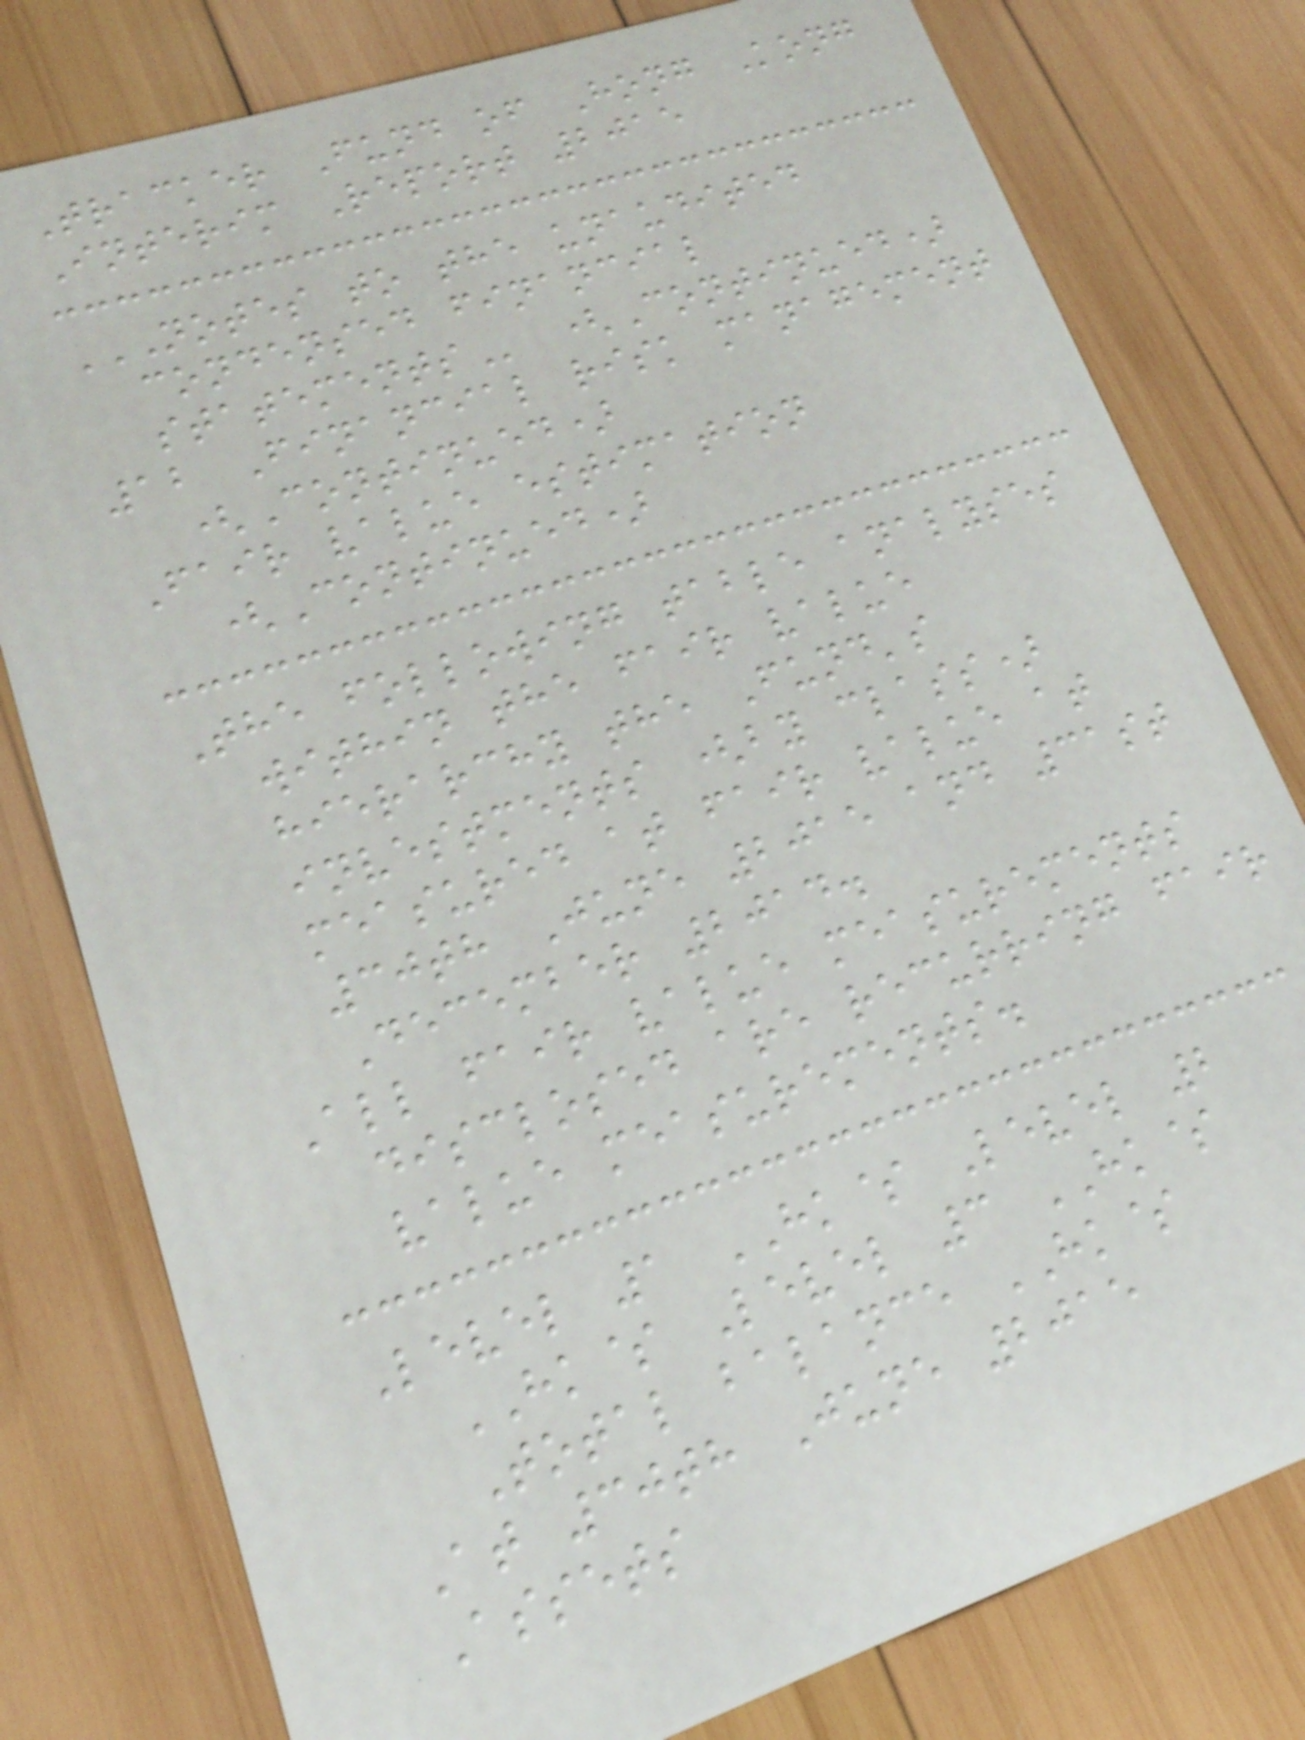Tracker Fund of Hong Kong
Interim Report 2015
NOTES TO THE UNAUDITED
CONDENSED FINANCIAL
STATEMENTS (Continued)
12 Financial risk management
(Continued)
Fair value estimation
(Continued)
The following table analyses
within the fair value
hierarchy the Fund's
investments (by class)
measured at fair value at
30th June 2015 and 31st
December 2014.
All fair value measurements
disclosed are recurring fair
value measurements.
Level 1 HK$ Level 2
HK$ Level 3 HK$
Total balance HK$
At 30th June 2015
Assets
